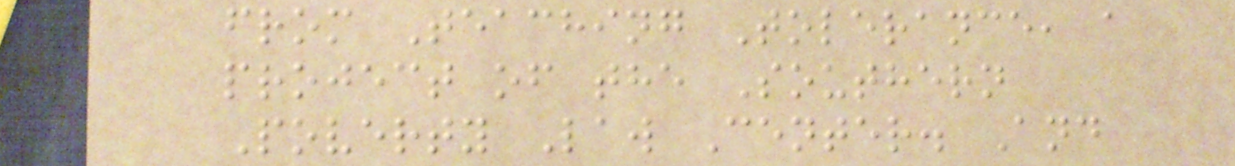from Teaching Tolerance, a
project of the Southern
Poverty Law Center. And
